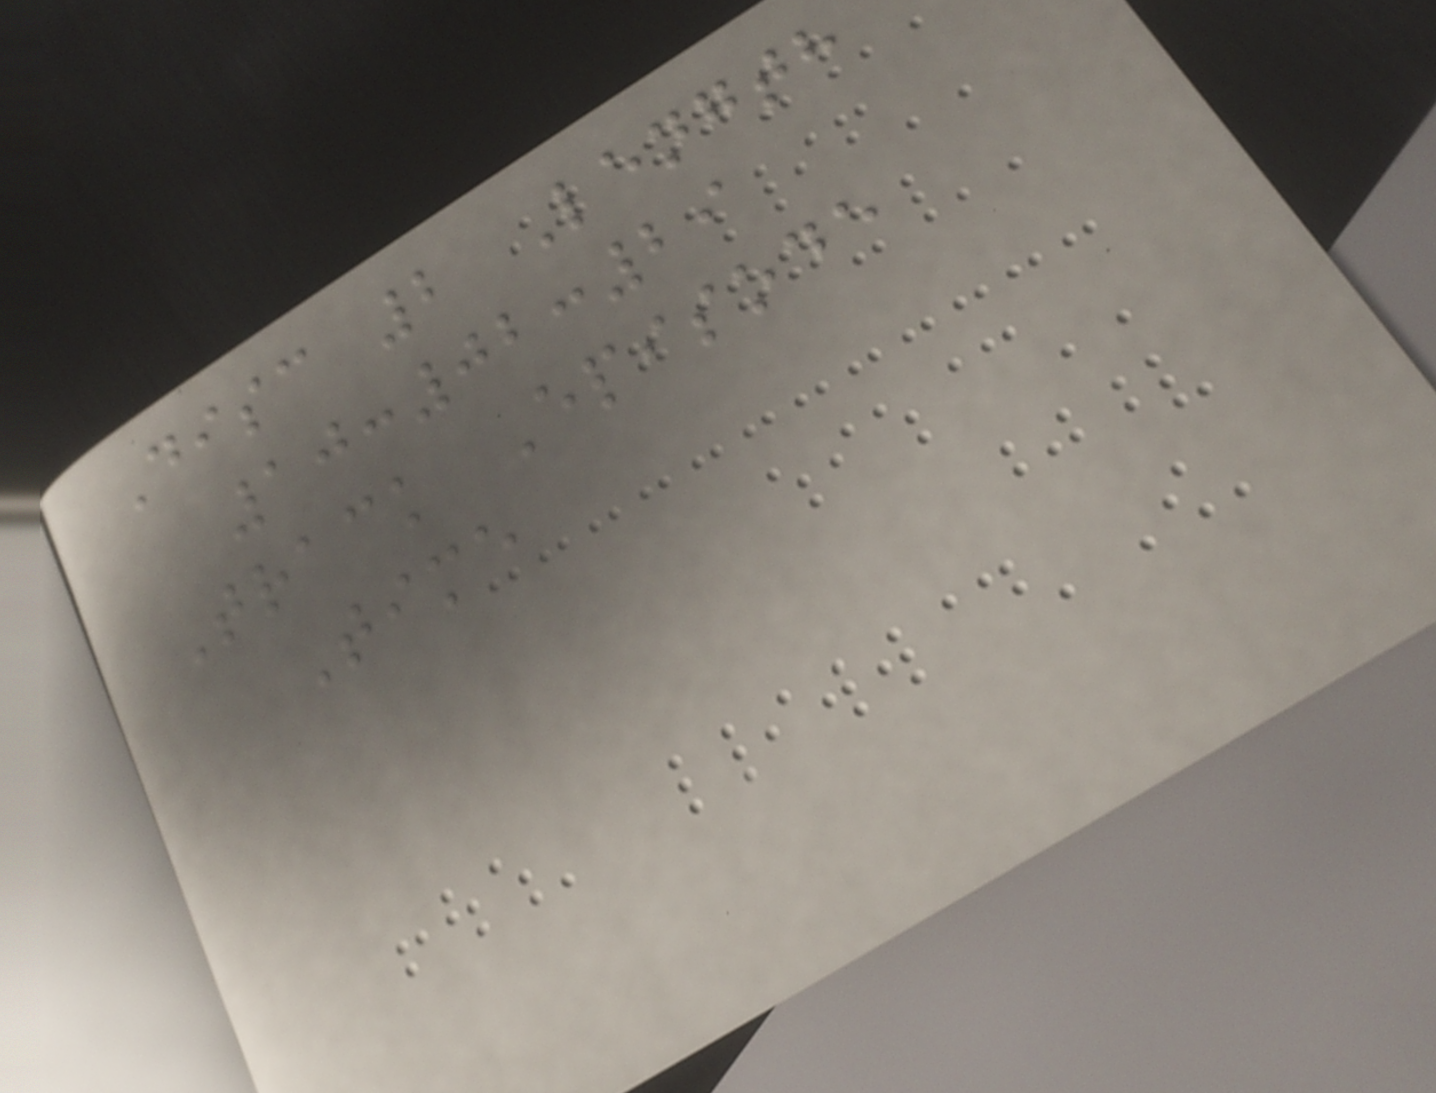Disc 2 Length
10:02:29
Track Episode
Time
